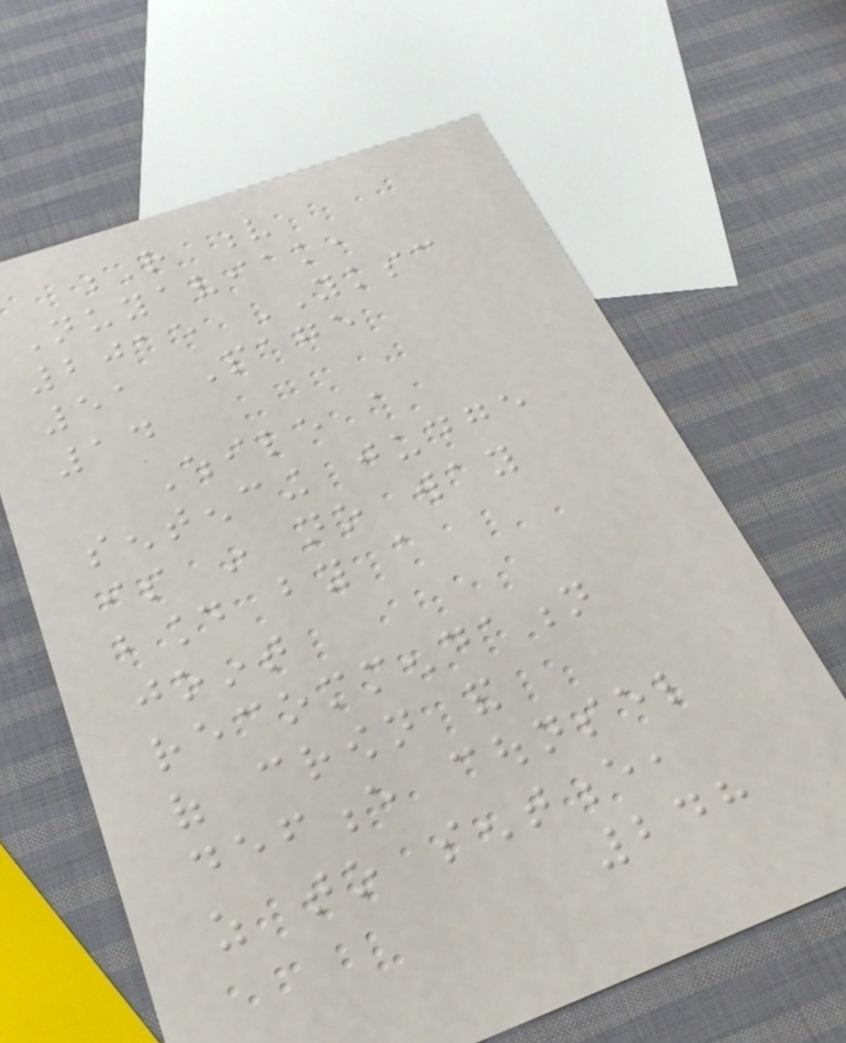R v
Nuyaviak,
2015 YKSC
51 Page
14
While a
sentencing judge
is in no way
bound by a
joint
recommendation
of crown and
defence counsel
as to sentence,
248
